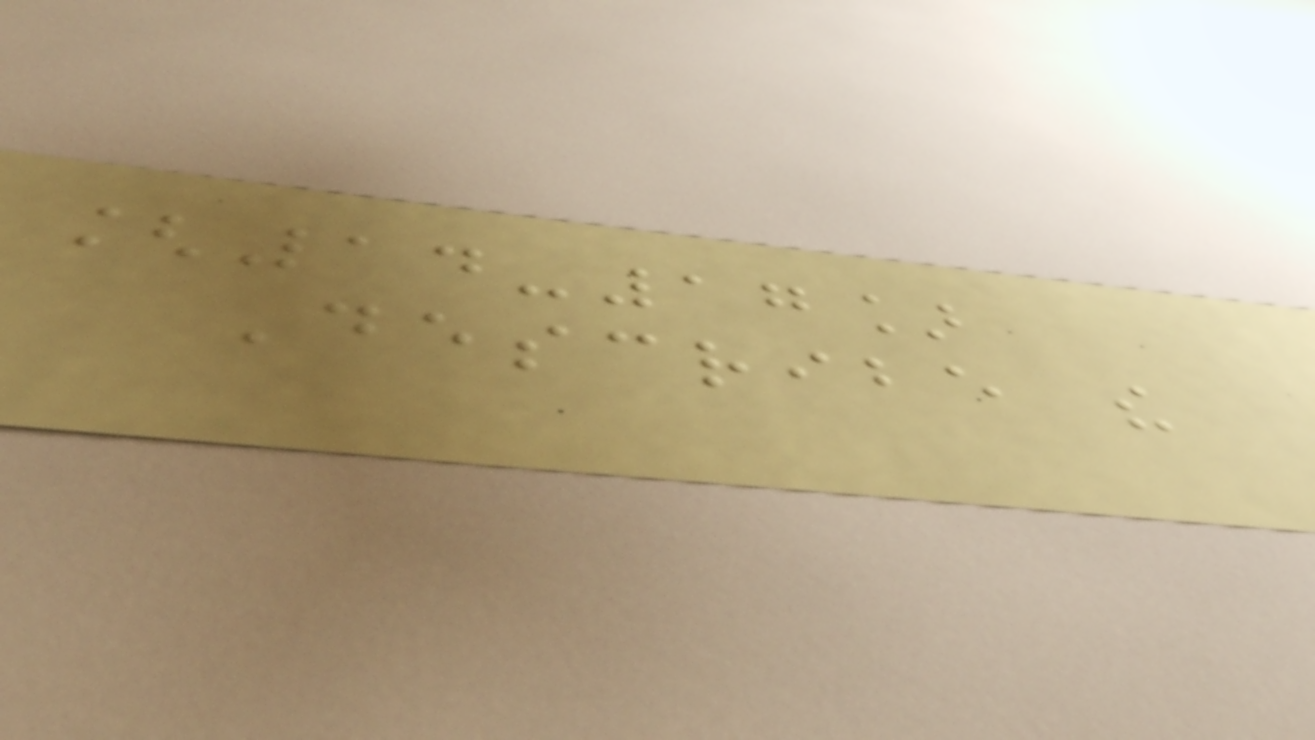[14-17]
Describe the
